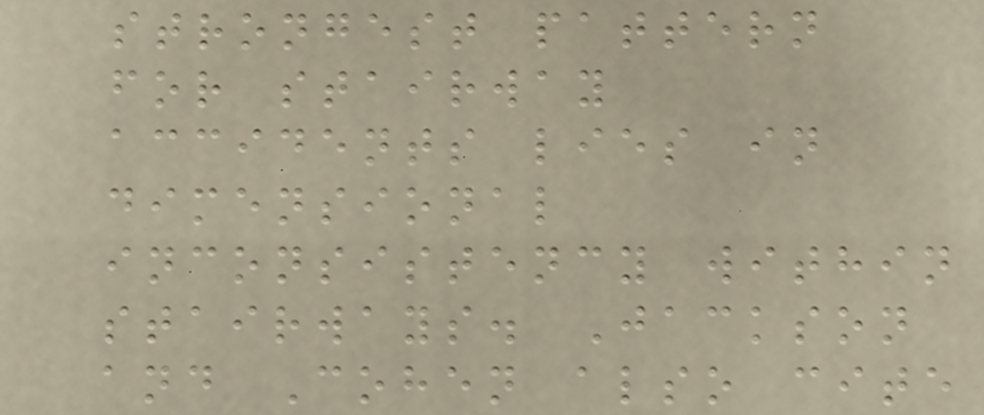strongest pattern
for stairway
accidents lies in
dimensional
inconsistency within
stairways. Jackson
and Cohen also cite
